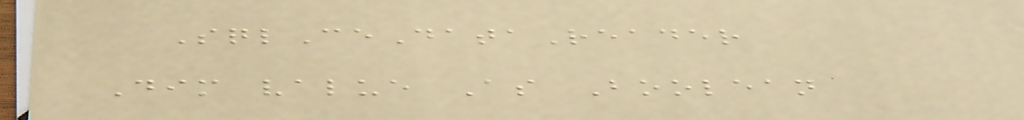SqlCeDataReader
Dim value As Boolean
